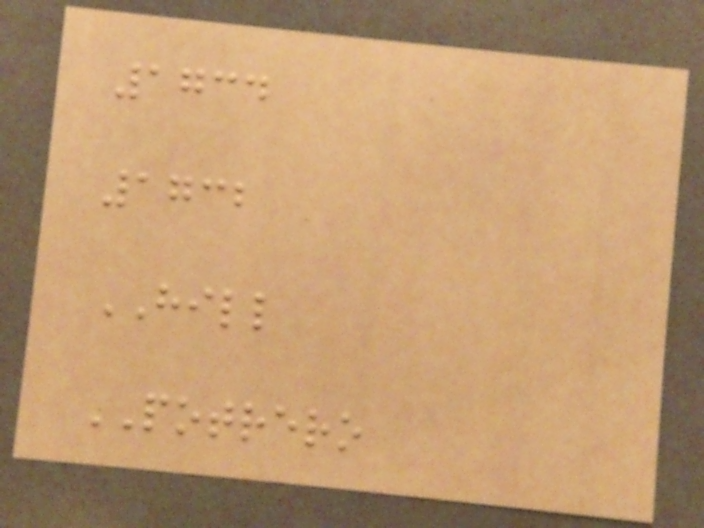1734
1732
HILL
POTRERO
